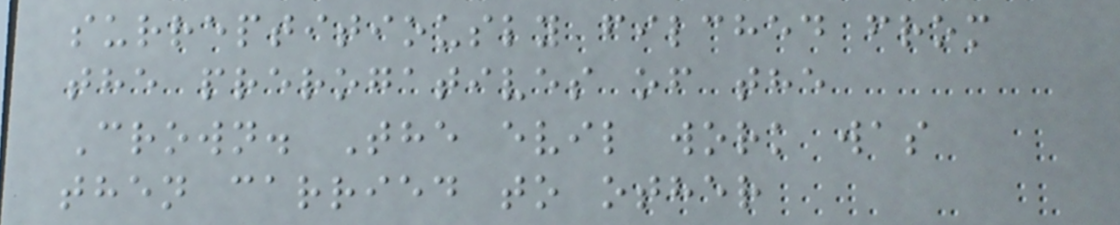surreptitiously filched from
the prerogatives of the
Crown. The evil work was
then carried to other
